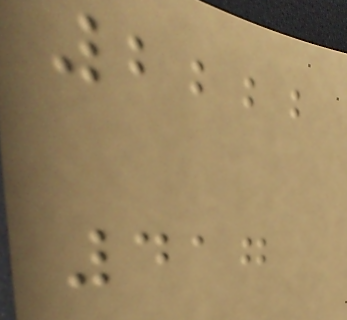2222
417
